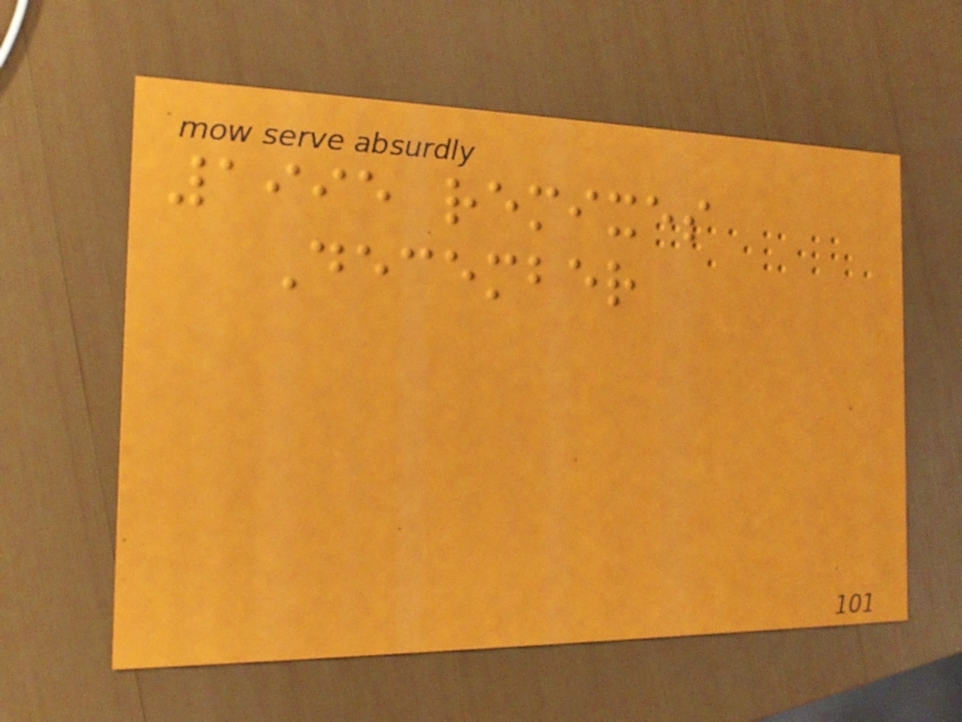1995 remixes
December
